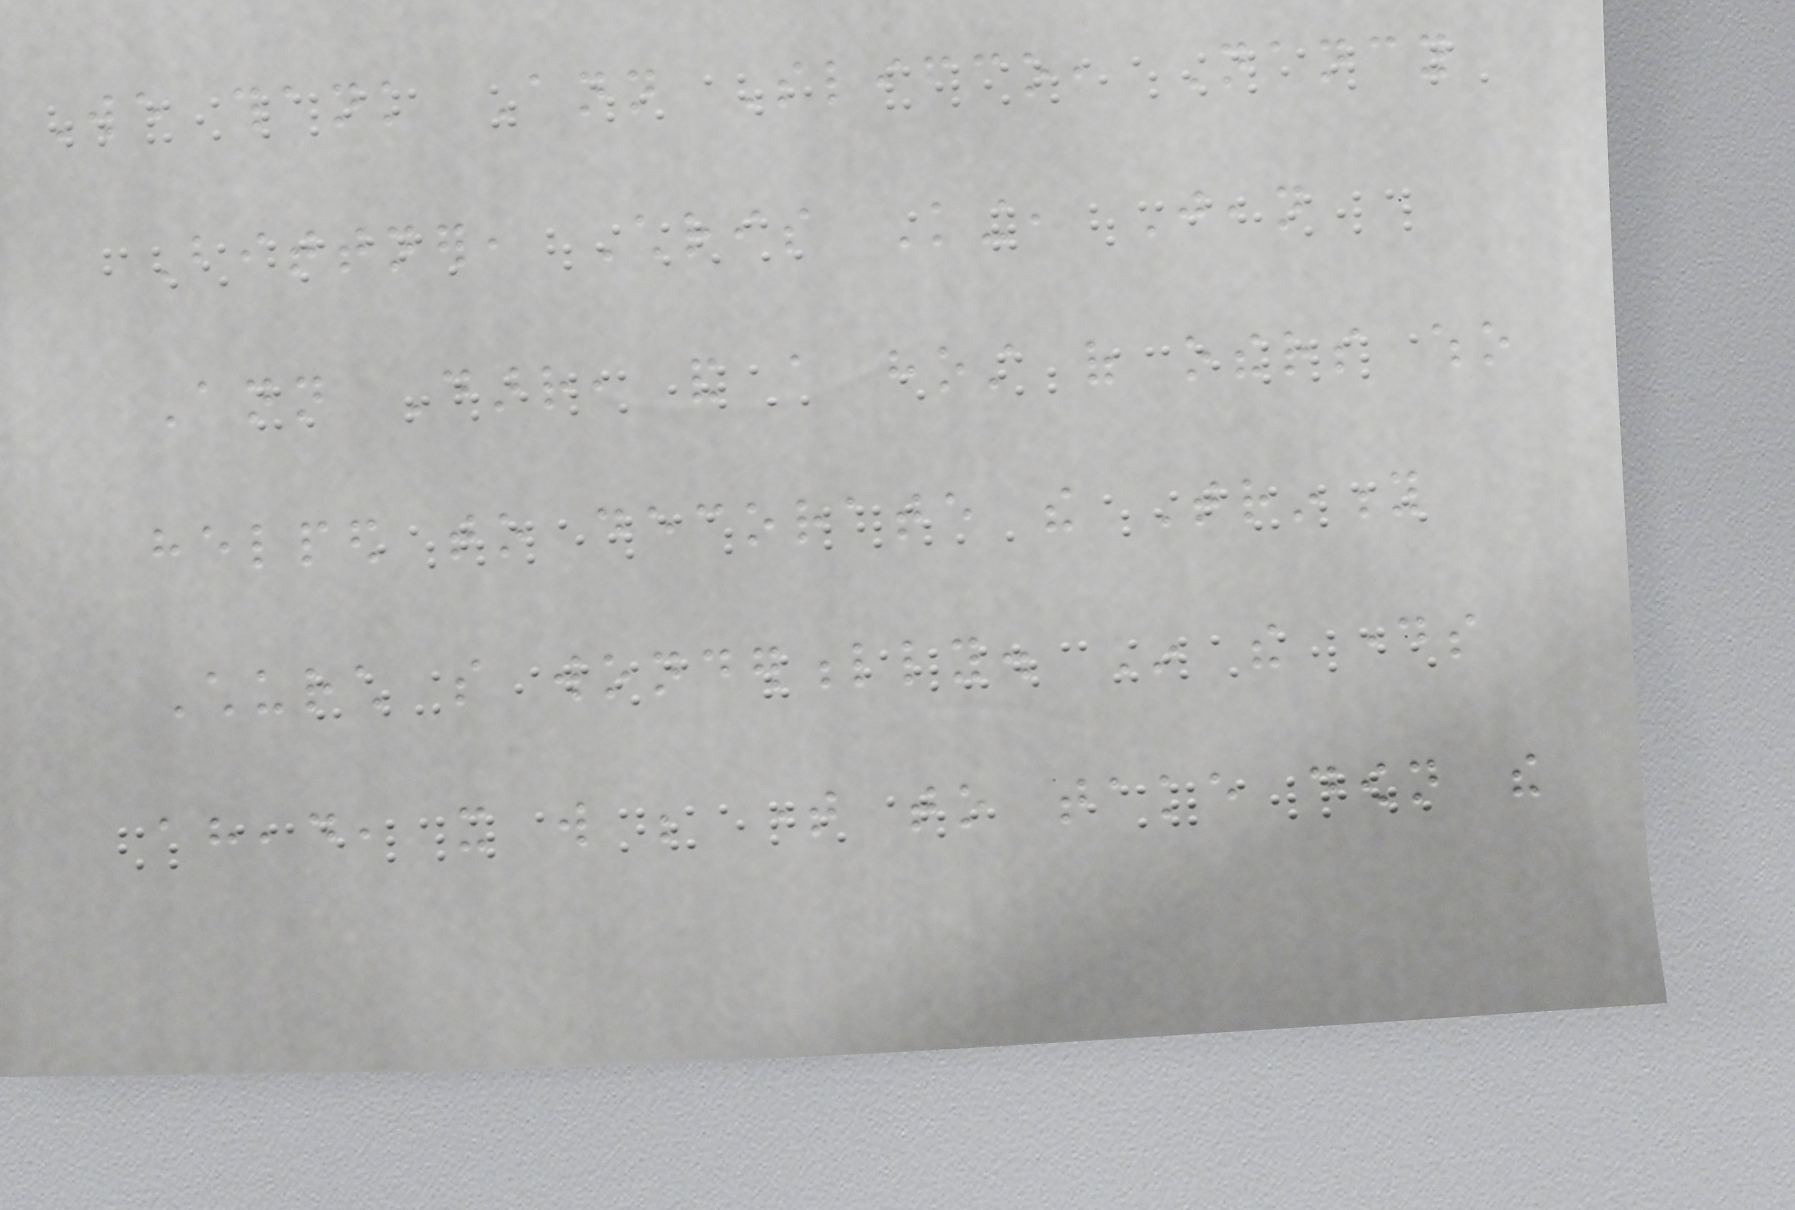We thank Ann Slifco, Nancy
Bittner, Chris King, Jean
Ann Darr, and a host of others who
helped to decorate the Trinity
Church so wonderfully. In the days
ahead, it will be time to take down the
